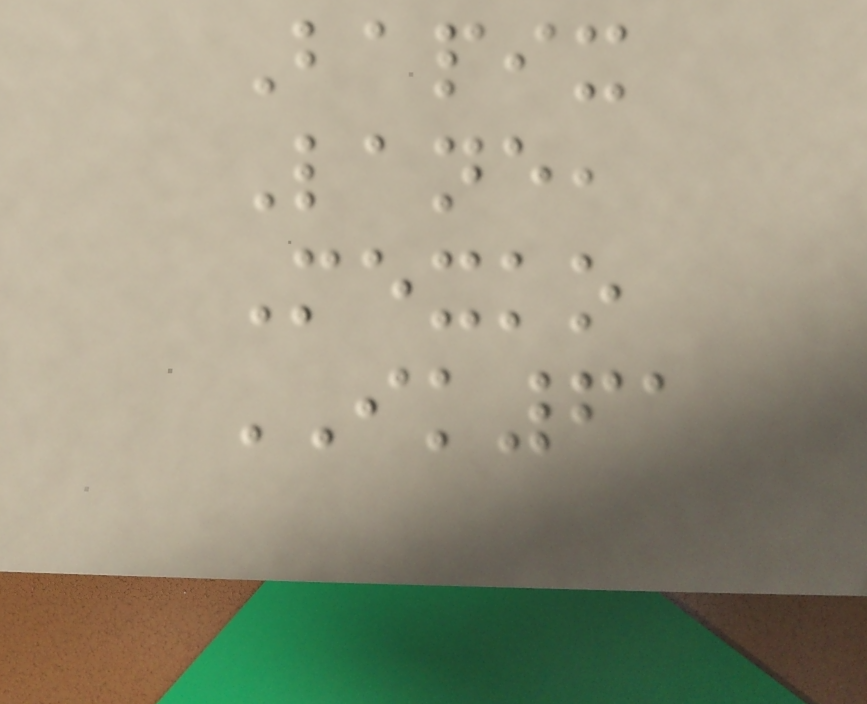Bapix
Lane,
Mexko
IK61
